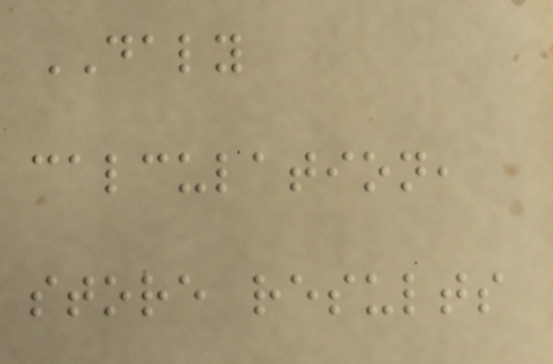DALY
calculation,
store results
